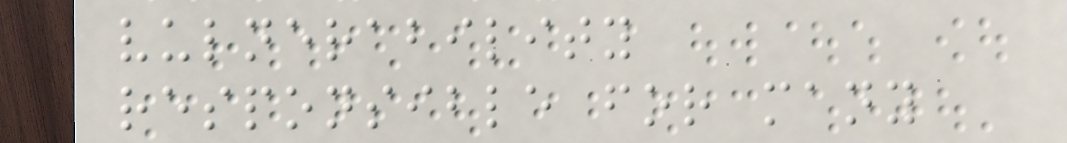vulnerability
responsible for many
